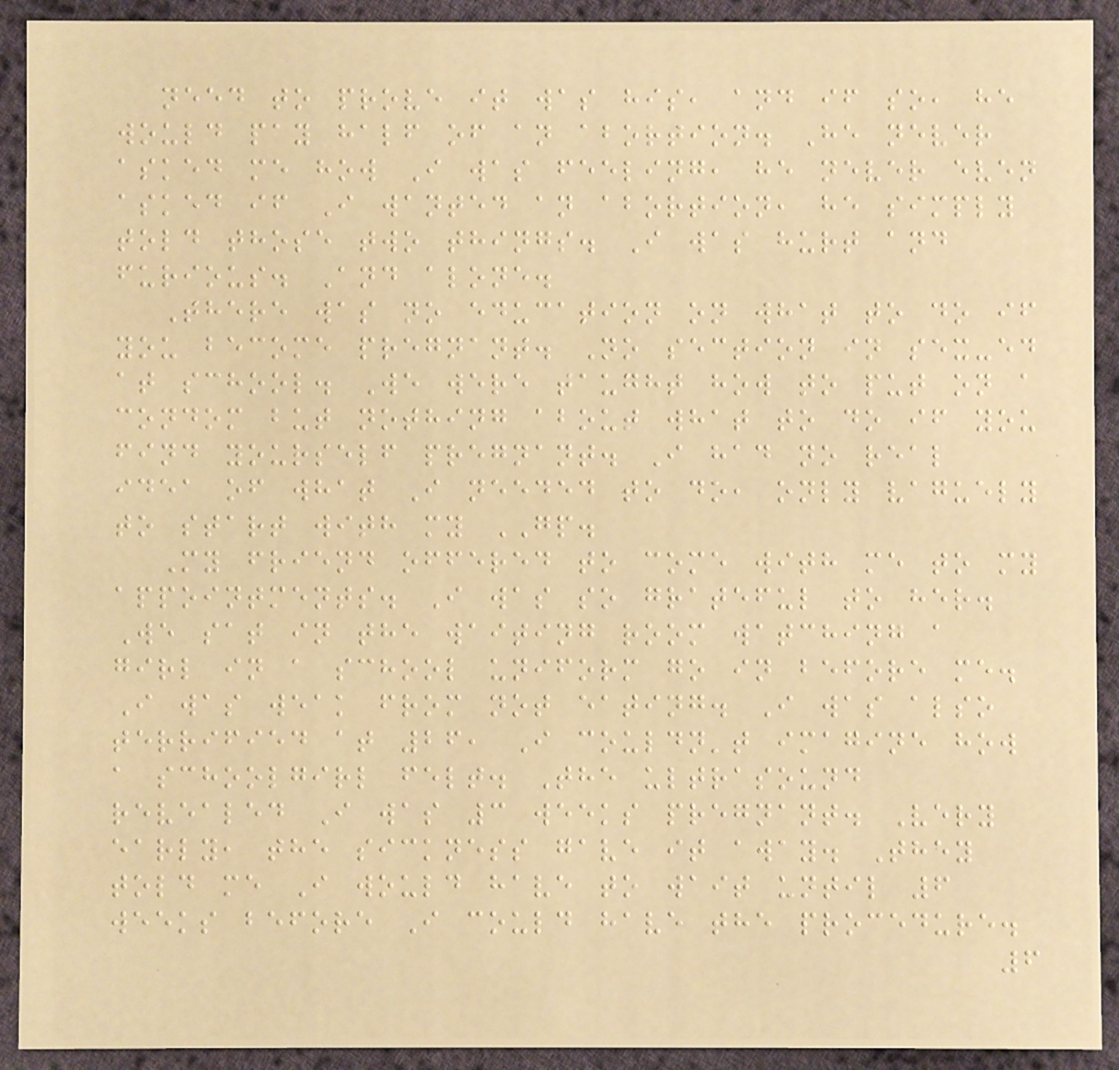need to prove it was his, and if so, he
would pay half of an abortion. He never
asked me how I was feeling, he never even
asked if I wanted an abortion, he simply
told those two things. I was hurt and
furious. And alone.
There was no education on what to do if
you become pregnant. No section in sex-ed
at school. We were taught how to put on a
condom but nothing about what to do if you
find yourself pregnant. I had no real
idea of what I needed to do, only vaguely
to start with my GP.
My friend offered to come with me to my
appointments. I was so grateful to her.
We sat in the waiting room watching a
girl in a school uniform go in before me.
I was weak from not eating. I was also
terrified at 26, I couldn't imagine how
a schoolgirl felt. The ultrasound
revealed I was 3 weeks pregnant. Very
early, the sickness gave it away. They
told me I would have to wait until 6
weeks before I could have the procedure.
6
